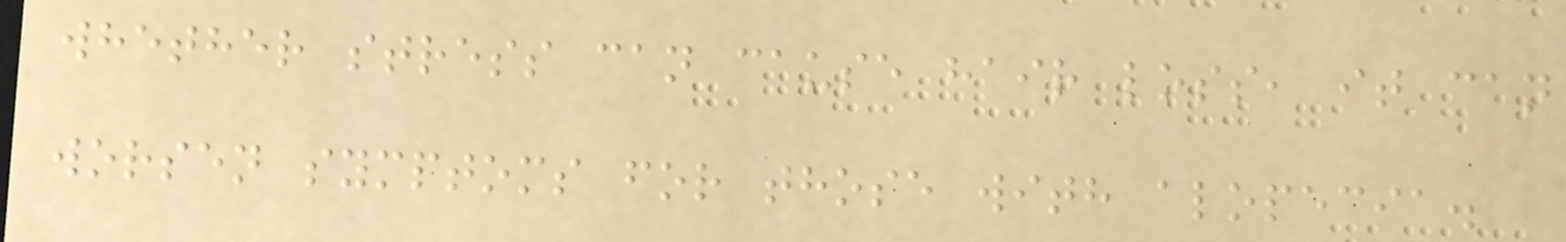whether stress can cause hair loss, it can
worsen symptoms for those with alopecia.
